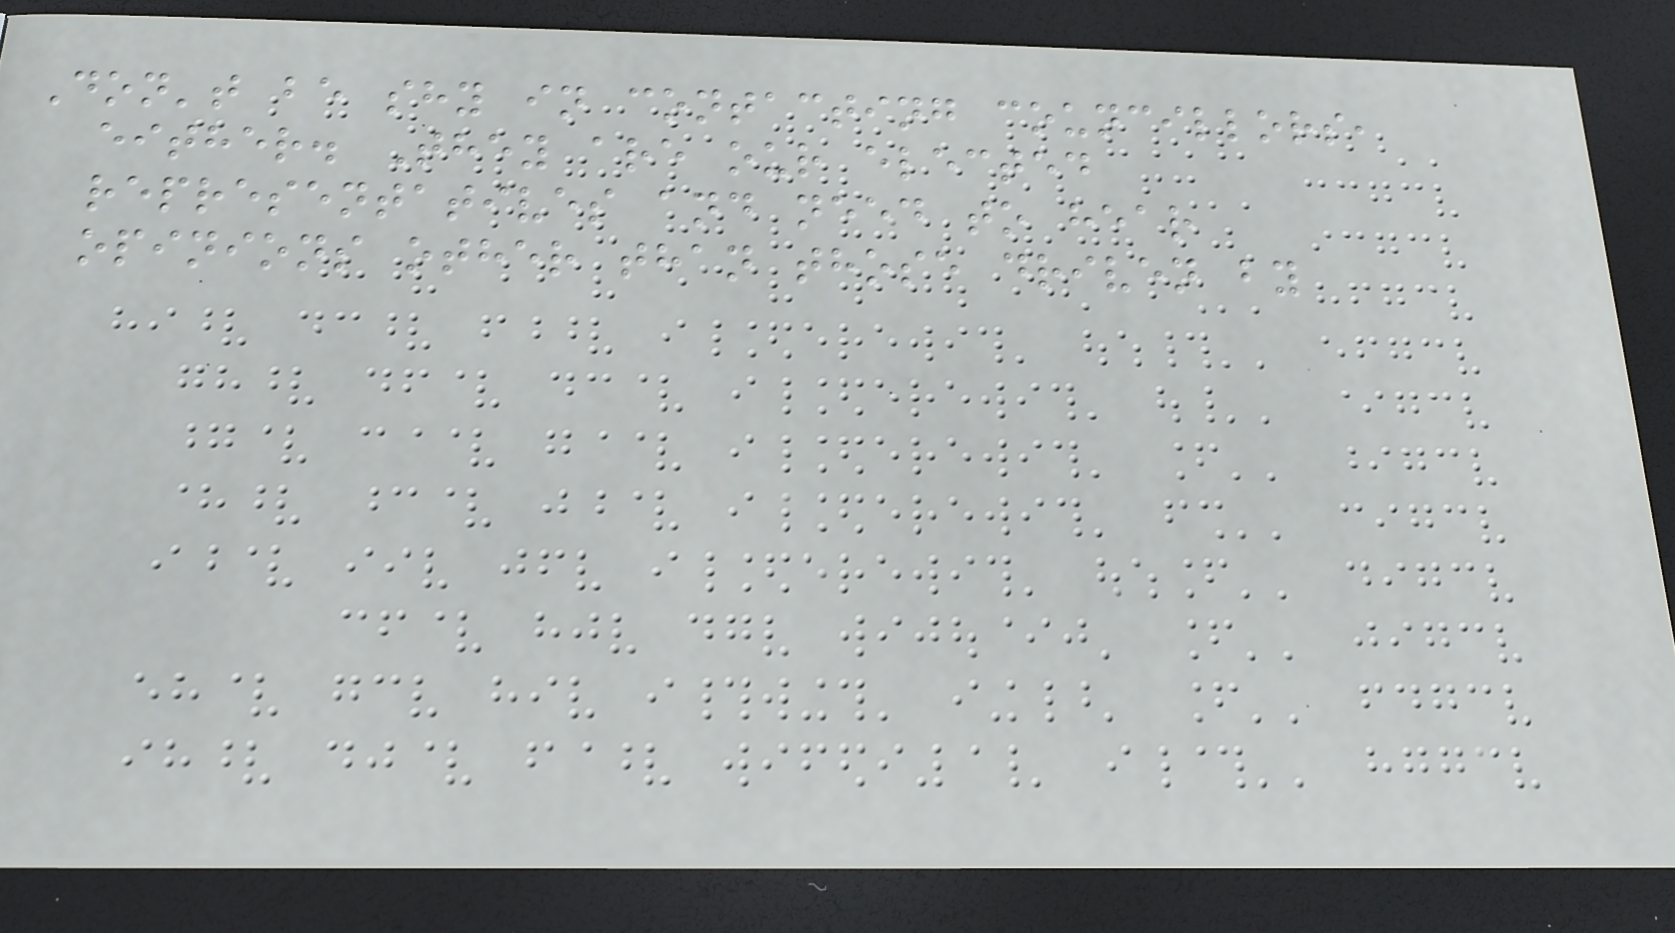Don't be shy in contacting councillors,
either. They are our elected
representatives and need to hear
opinions other than those driven by
